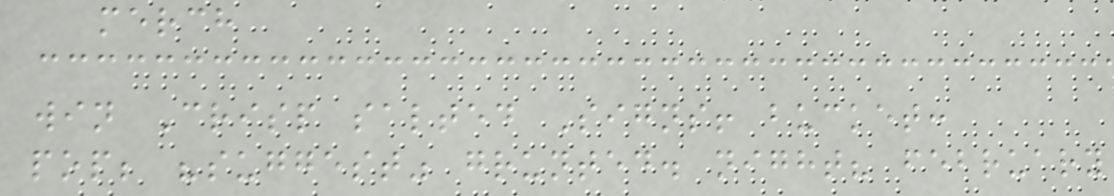merch
win Crisp salted Signs! bucket:
pop; "suggest" grunted. night? february
